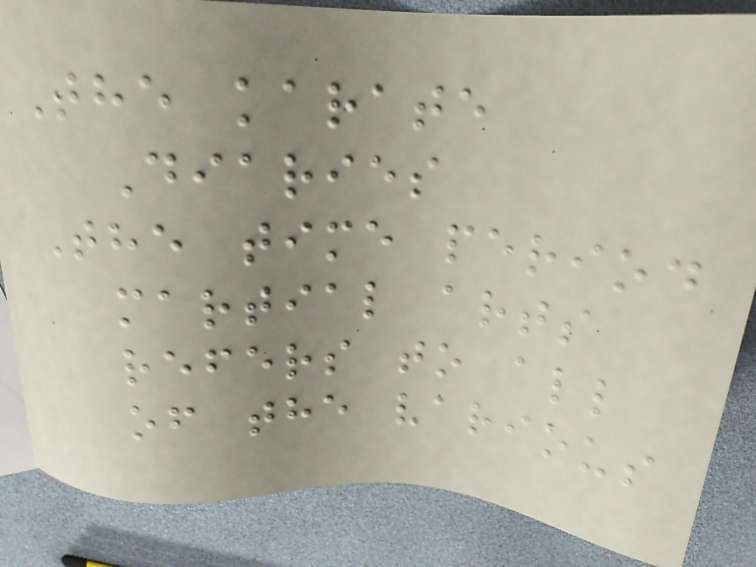The karate
Diaries
The time period
martial arts
refers to all
of the various
